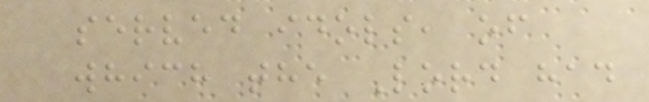served idols, of
which the Lord had
